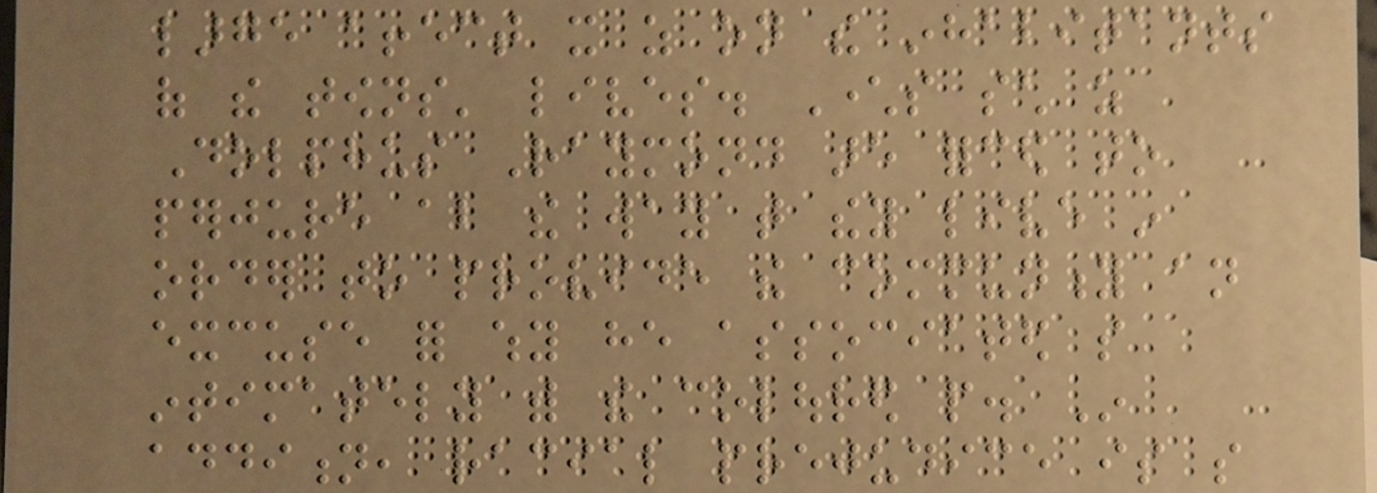large affect it as on the inhabitants
of the towns' lives. Characters such as
Dolphus Raymond are forced to
perjure about the way that they live in
order to provide the community an
excuse for why he associated so
intimately with the coloured people. In
addition, racial prejudice is so
